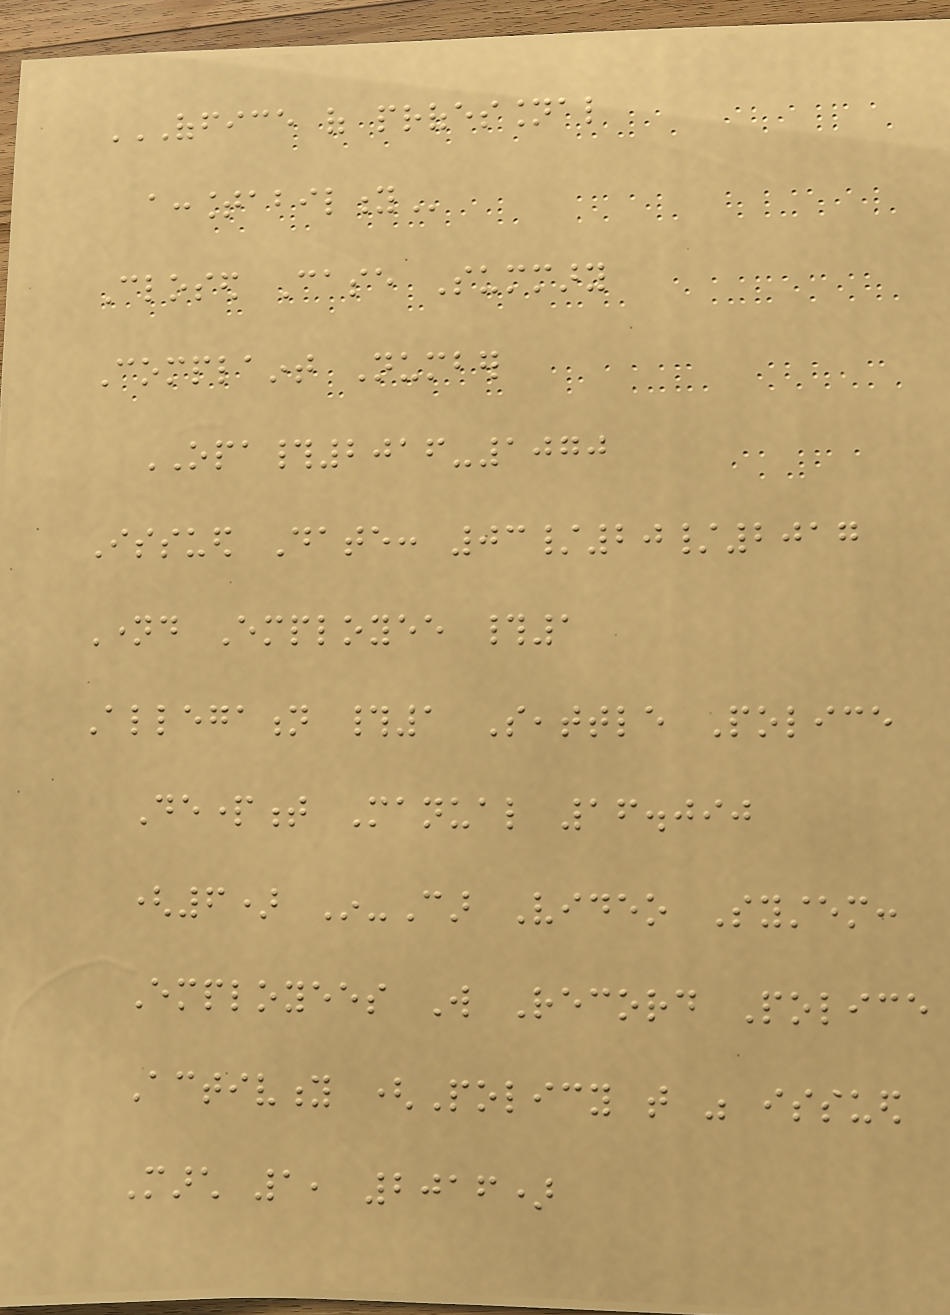OFFICE OF PROFESSIONAL
ACCOUNTABILITY
Closed Case Summary
Complaint Number
OPA#2016-1070
Issued Date: 03/20/2017
Named Employee #1
Allegation #1 Seattle Police
Department Manual 16.090
(6) In-Car Video System:
Employees Will Record Police
Activity (Policy that was issued
March 1, 2016)
